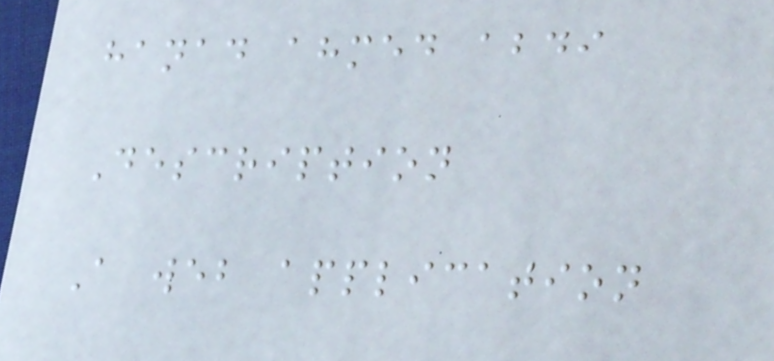hanad ahmed abdi
Description
A web application
